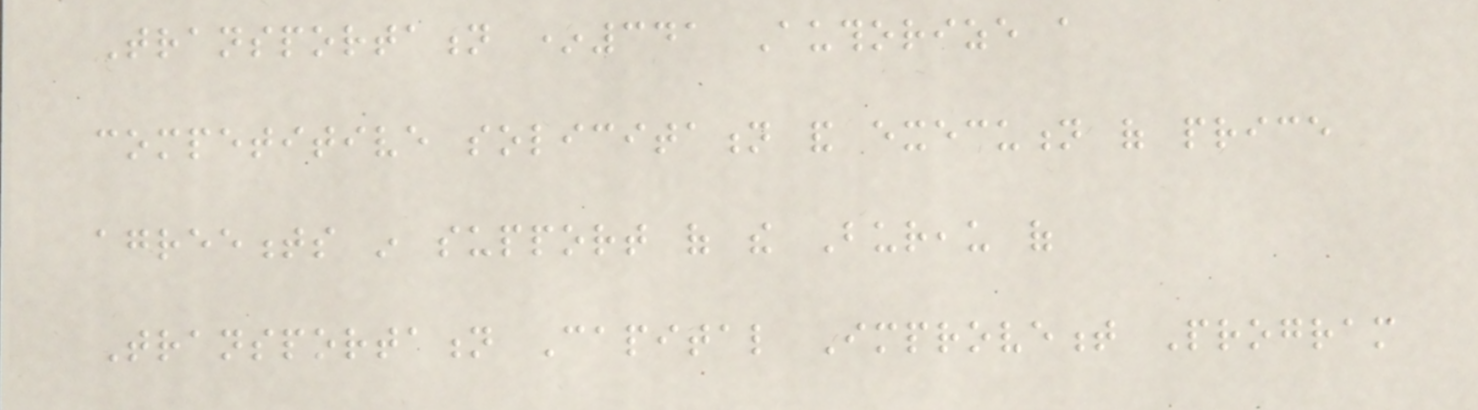Transportation *341 Authorize a
competitive solicitation and execution of price
agreements in support of the Bureau of
Transportation Capital Improvement Program
